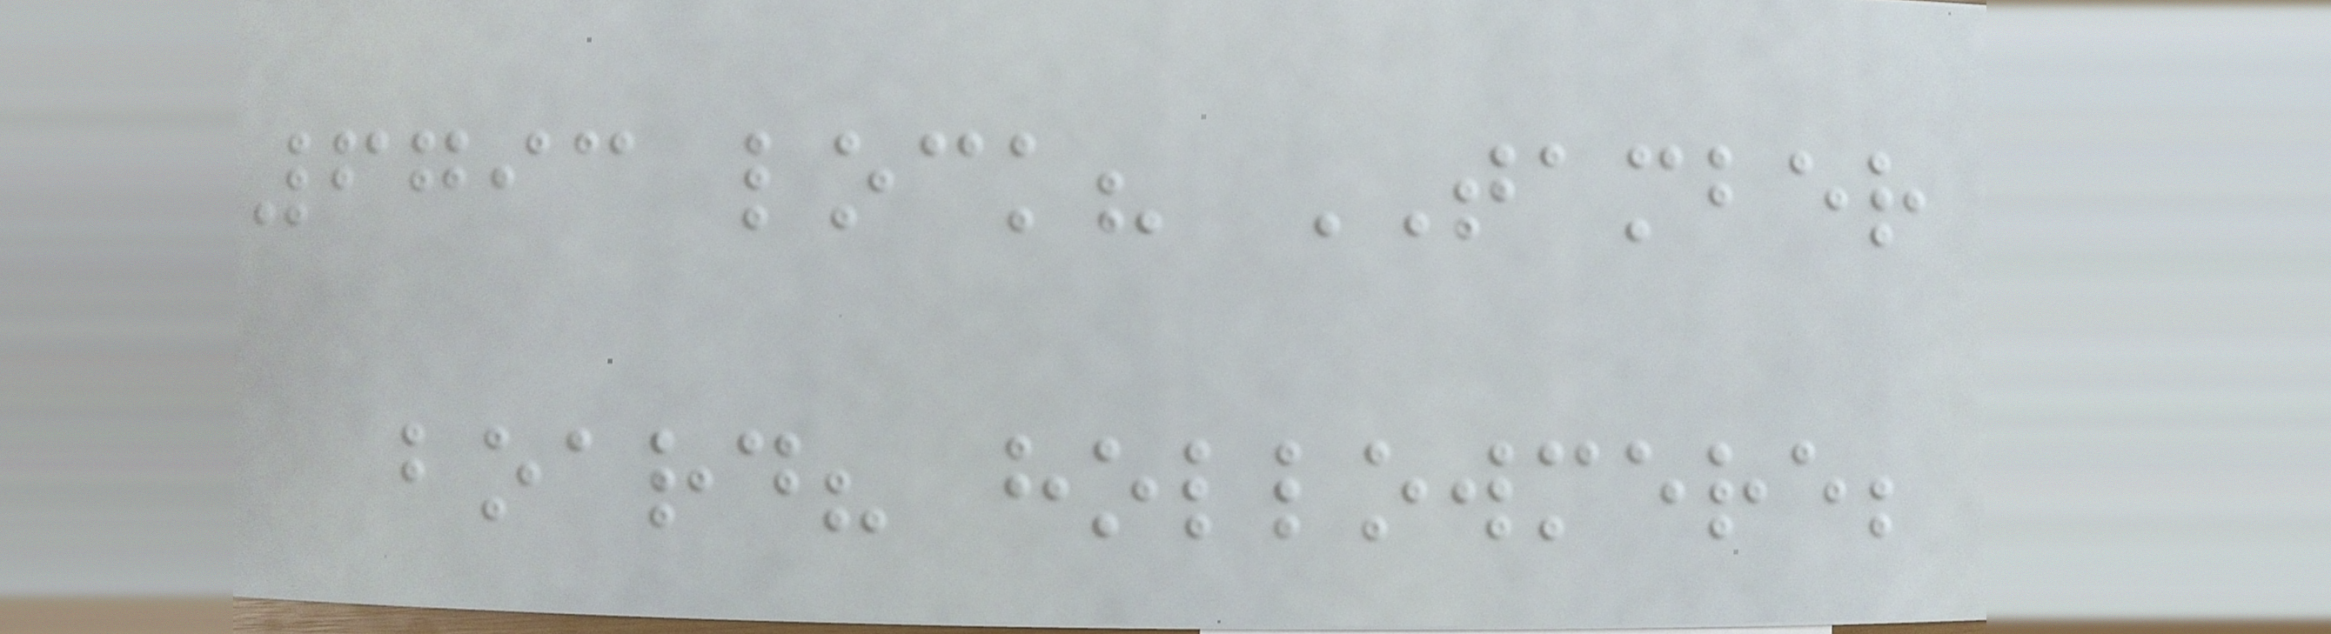6793 lock? TAMBER
board? hollowmere;
